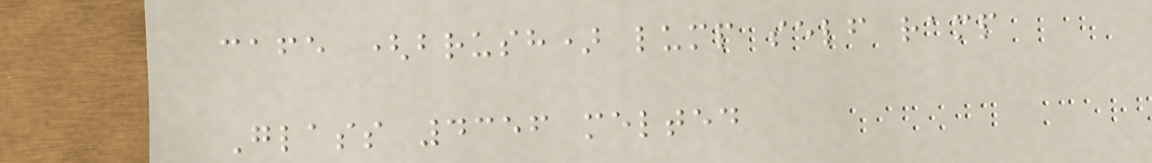cafe (brush) lump self ramp
Glass 4356 melted
